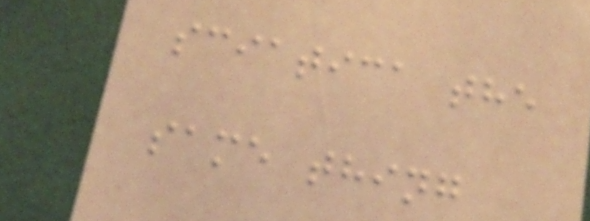sciatica the
same thing
